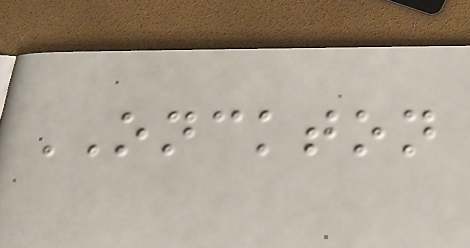ONCKTON
